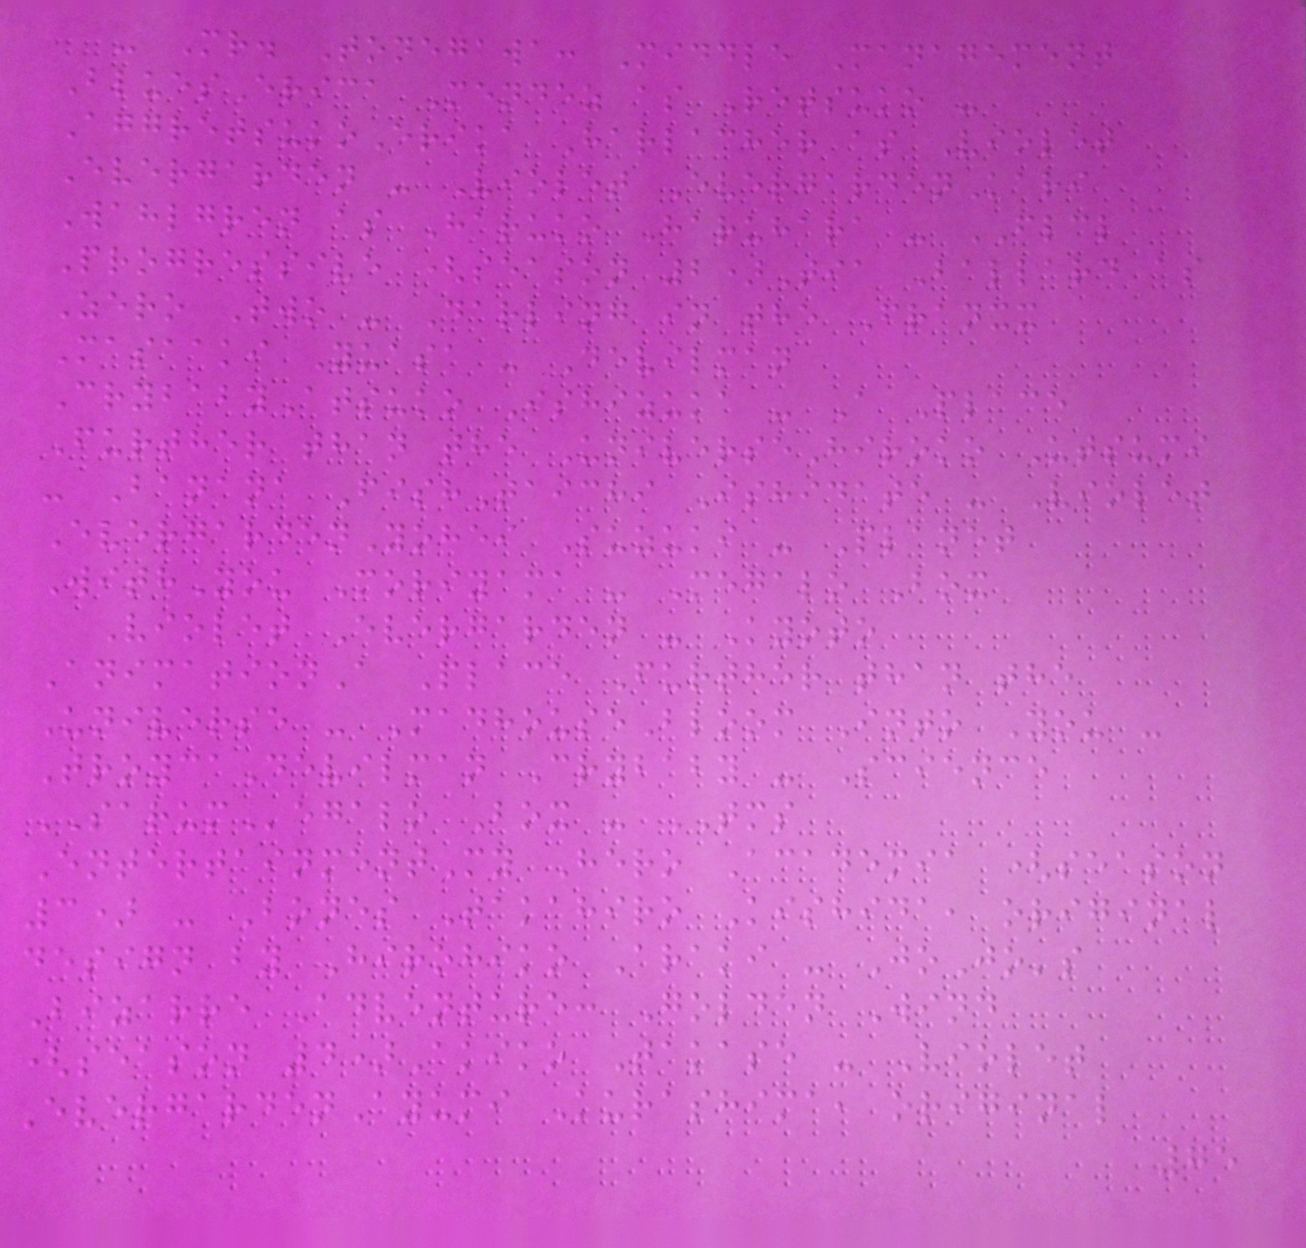- Mr. Tonegawa: Middle Management
BluesErica Mendez as Retsuko -
AggretsukoErika Harlacher as Violet
Evergarden - Violet EvergardenKari
Wahlgren as Haruko Haruhara - FLCL
Progressive (season 2)Tia Ballard as
Zero Two - Darling in the Franxx
Masaaki Yuasa - Devilman
CrybabyAtsuko Ishizuka - A Place
Further than the UniverseHiroko Utsumi
- Banana FishTaichi Ishidate - Violet
EvergardenYohei Suzuki - Planet
WithYou Moriyama - Megalo Box
Violet Evergarden - Kyoto
AnimationA Place Further than the
Universe - MadhouseBloom Into You -
TroycaDevilman Crybaby - Science
SARUMegalo Box - TMS
EntertainmentMy Hero Academia (season
3) - Bones Takahiro Kishida, original
design by Hirohiko Araki - JoJo's
Bizarre Adventure: Golden Wind
(season 4)Akiko Takase - Violet
EvergardenAyumi Kurashima, original
75
